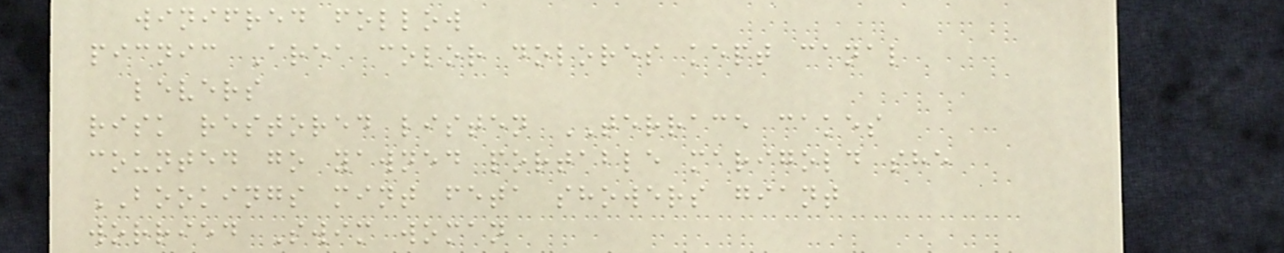winifred follow
picnic Area color dolores kept canal
levers
risk restored listen TERRACE cakes
counted go yawned portable marigold she
BOOKINGS mint feta showers giant
worried Swim woman
